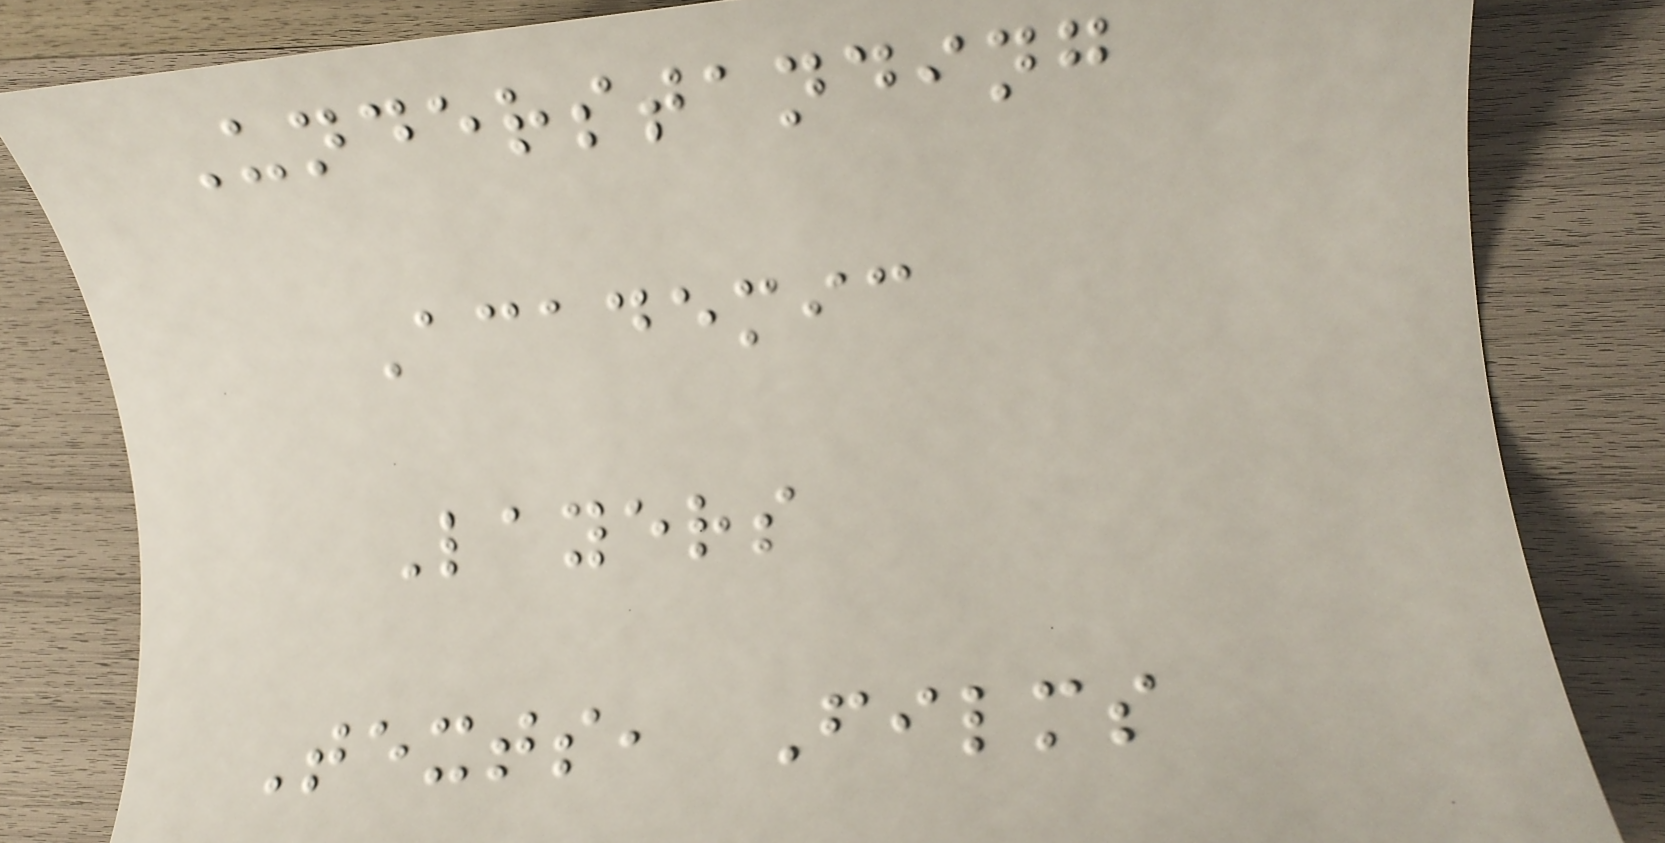Understanding
Academic
Layers
Texts, Films
